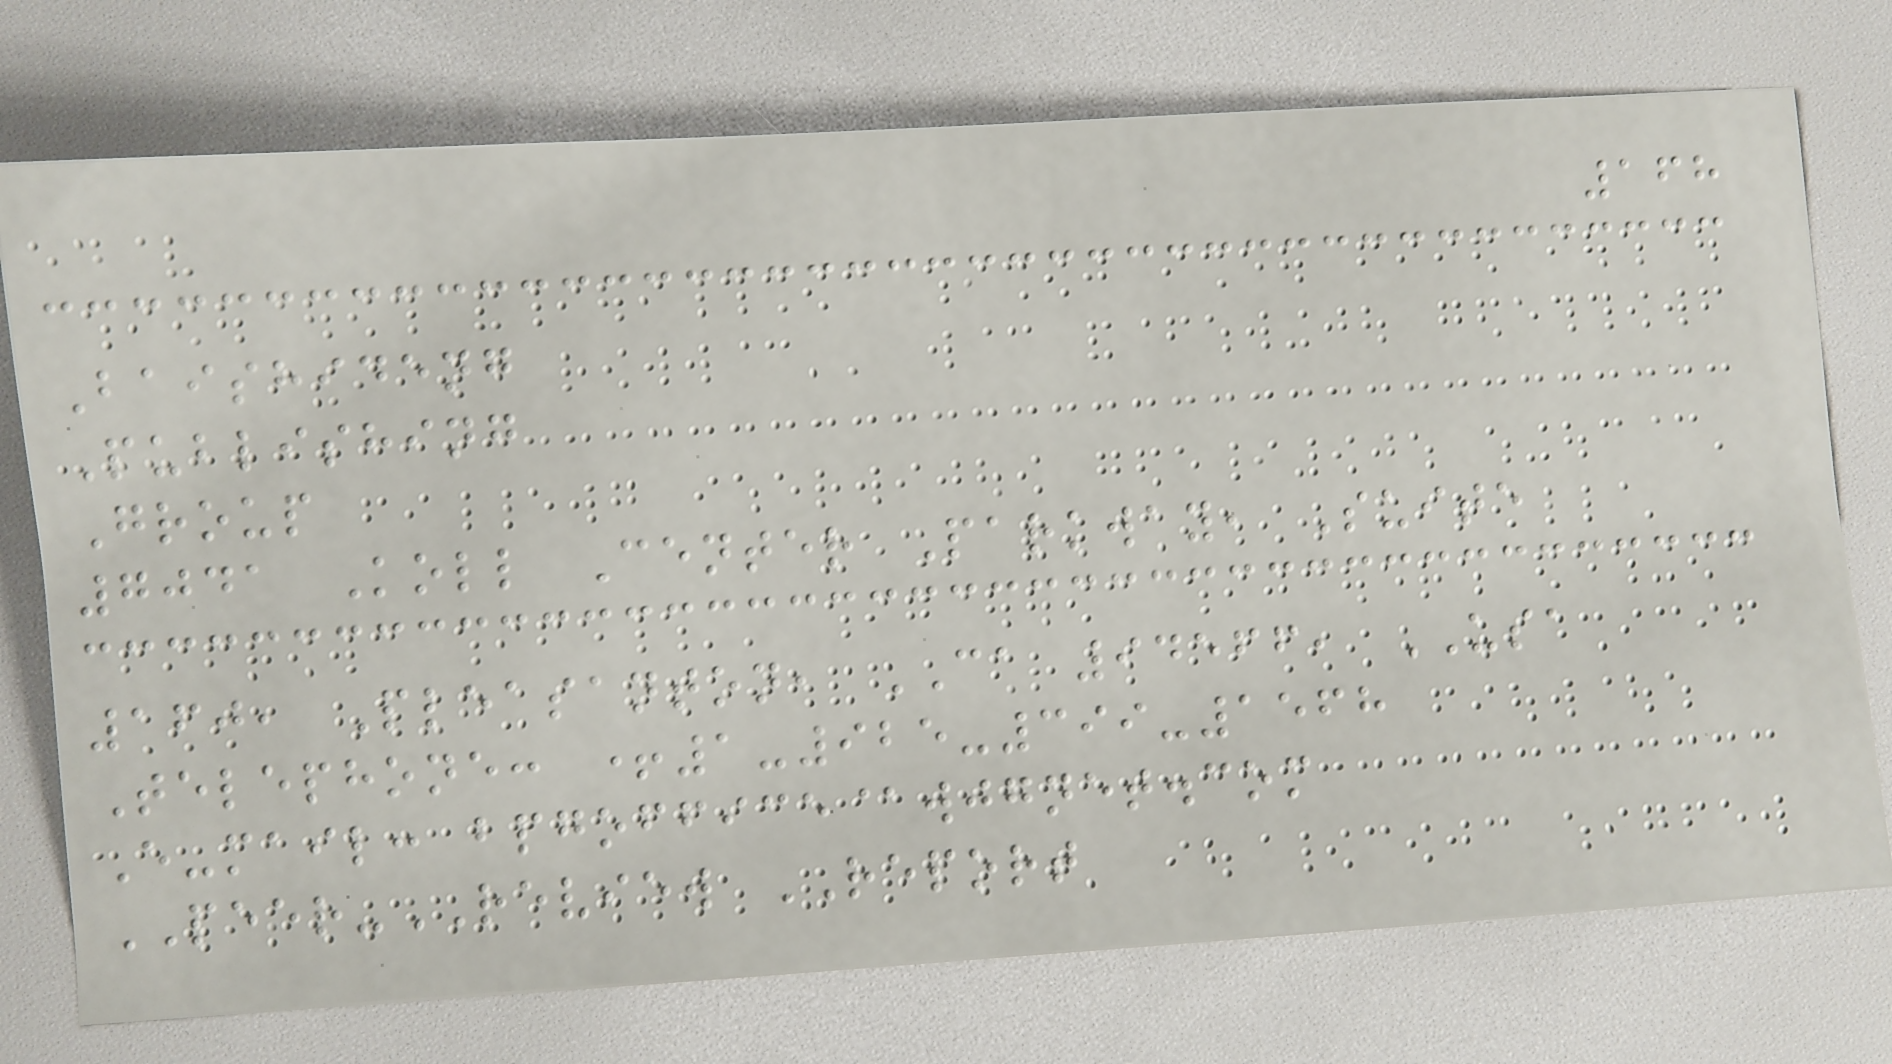168
Baishideng
Publishing
Group
7041 Koll Center Parkway, Suite
160, Pleasanton, CA 94566, USA
Telephone: +1-925-399-1568
E-mail: bpgoffice@wjgnet.com
PEER-REVIEW REPORT
